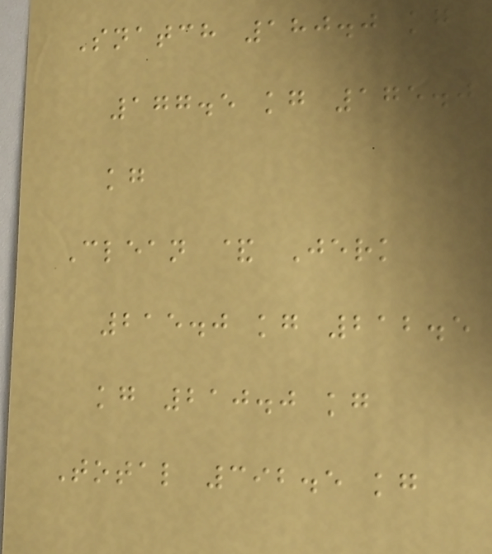Snatch 180.0 kg
177.5 kg 175.0
kg
Clean & Jerk
215.0 kg 212.5
kg 210.0 kg
Total 392.5 kg
